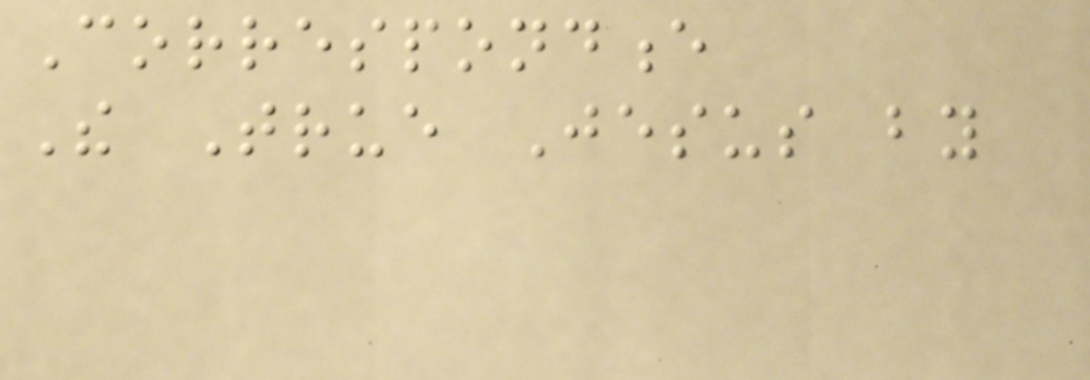Correspondence
The True Jesus by
